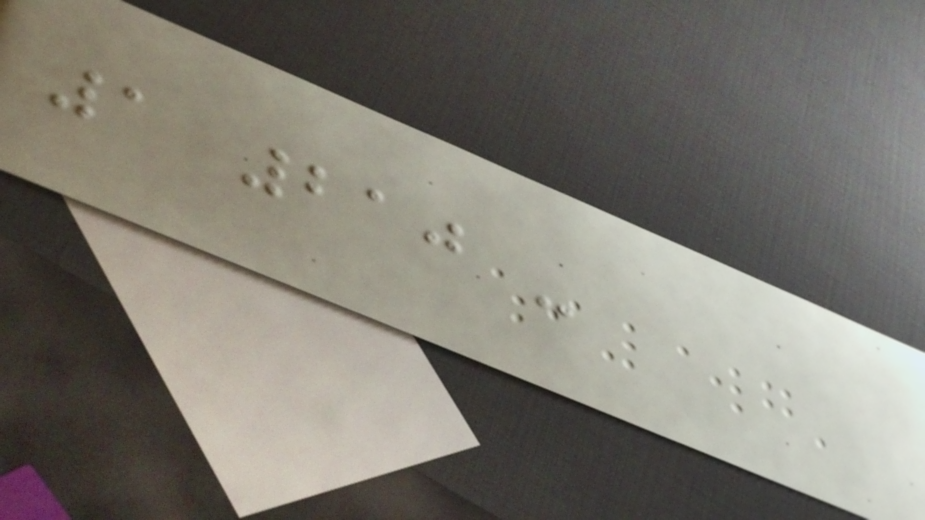1 210 -
